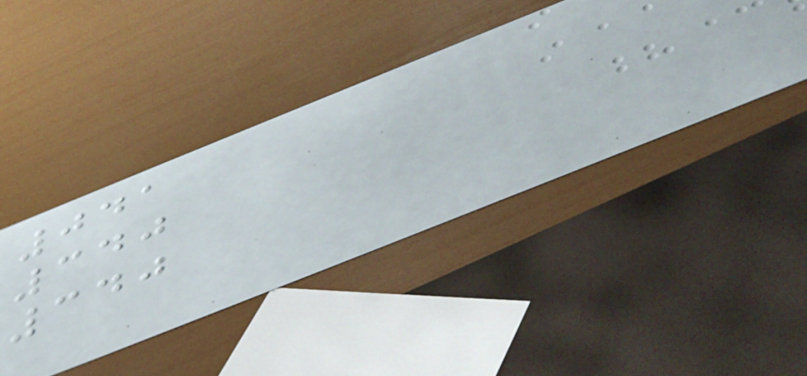041
340
340
